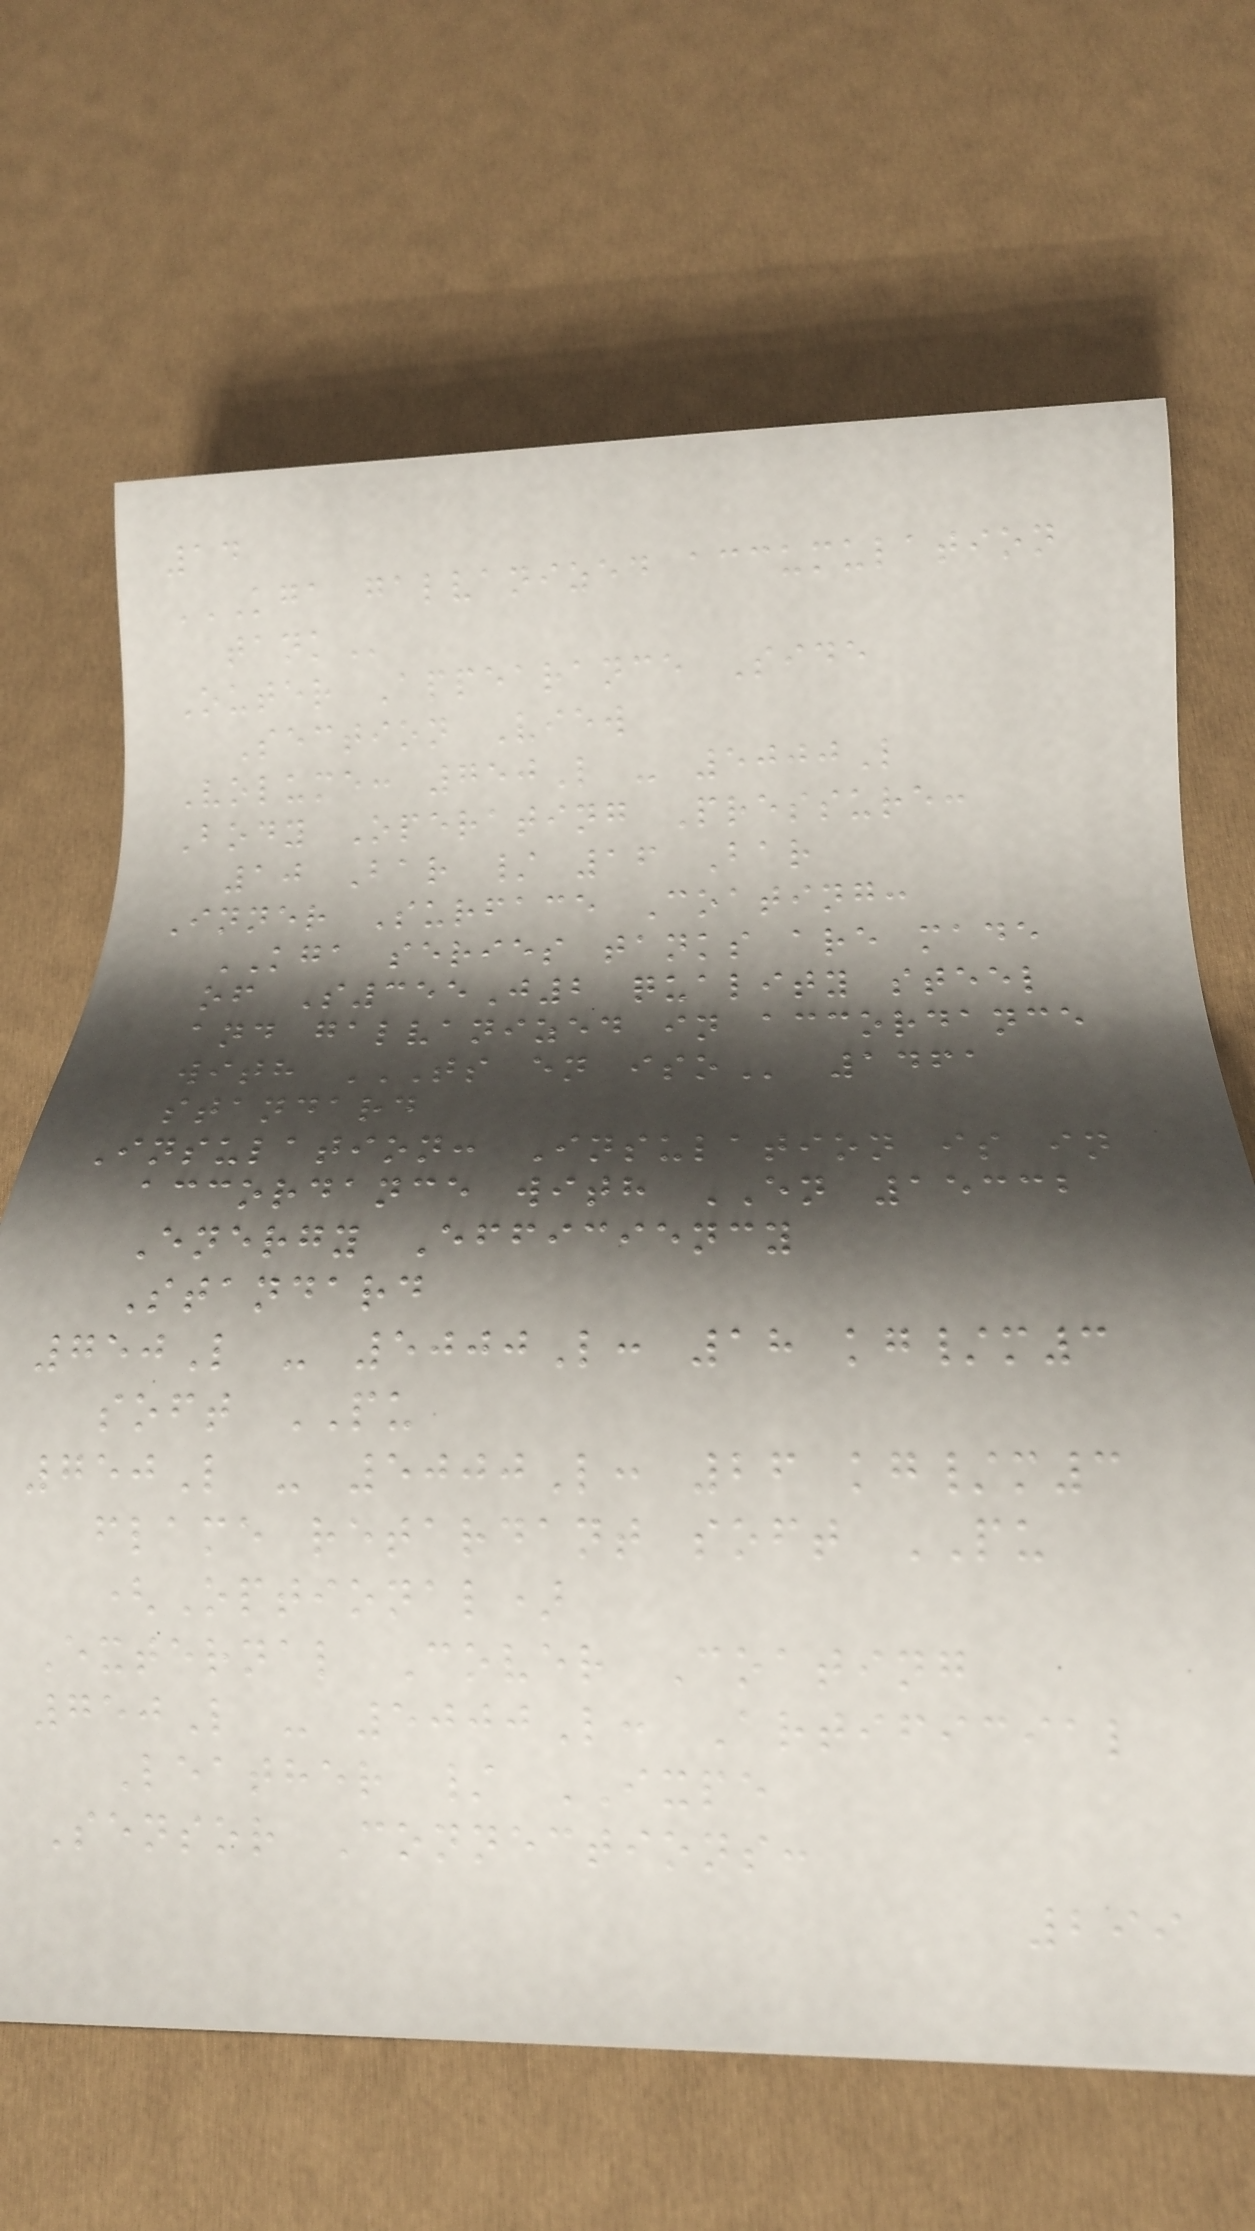14
KGA GALVANIZED ACCUMULATION
TANK
Outer Appearance Side
Section View
Volume: 750L - 5000L
Body Operating Pressure:
10 Bar / 16 Bar
Inner Surface Coating:
KGA series tanks are made
of S355J2 quality steel
and galvanized in accordance
with TS EN ISO 1461
standard
Insulation: Insulation is in
accordance with EN 15332
Energy Efficiency
Standard
750L - 5000L: 18 kg/m3
soft PU
750L - 5000L: 26 kg/m3
flame retardant soft PU
(Optional)
External Cover Coating
750L - 5000L: Artificial
Leather / IXPE
Sensor Connections:
299
